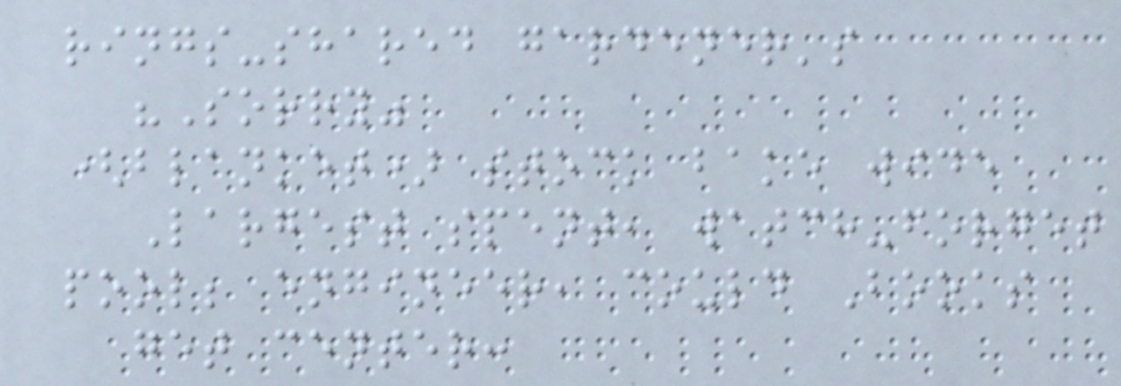rings-shared gardener's
"Sorry"
(blanket) stock bake wide
Largest spent, watch-forget
pool; engineer, could Books
get center:
